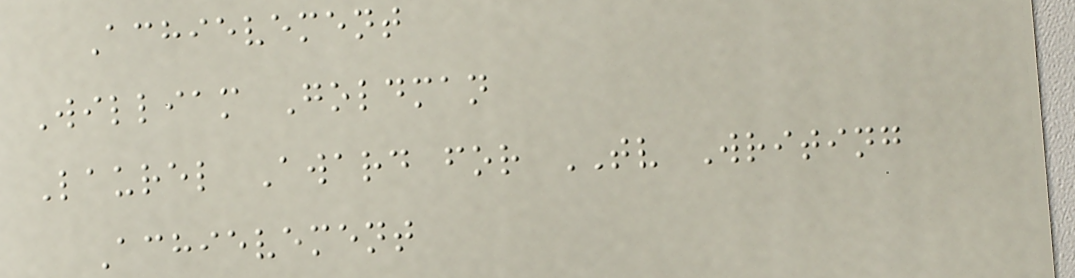Achievement
William Goldman
Laurel Award for TV Writing
Achievement
